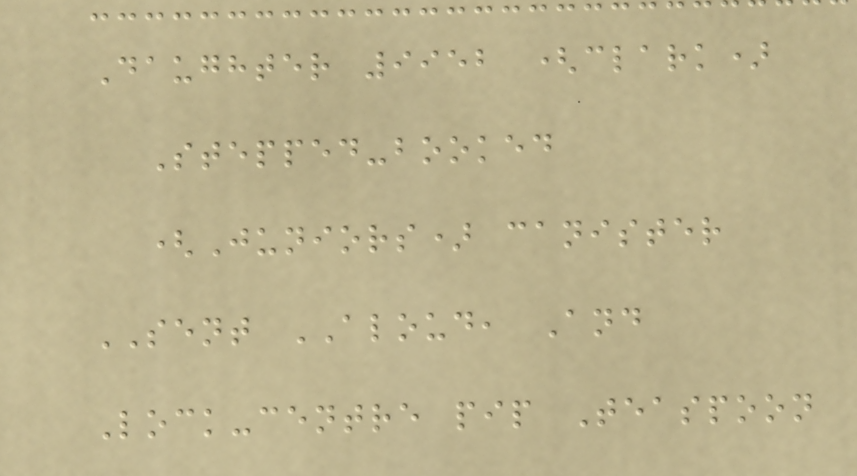Daughter 9952 (clark)
Stepped-booked
(Juniors) canister
SENT ALOUD, And
Lock-centre pip Teaspoon
